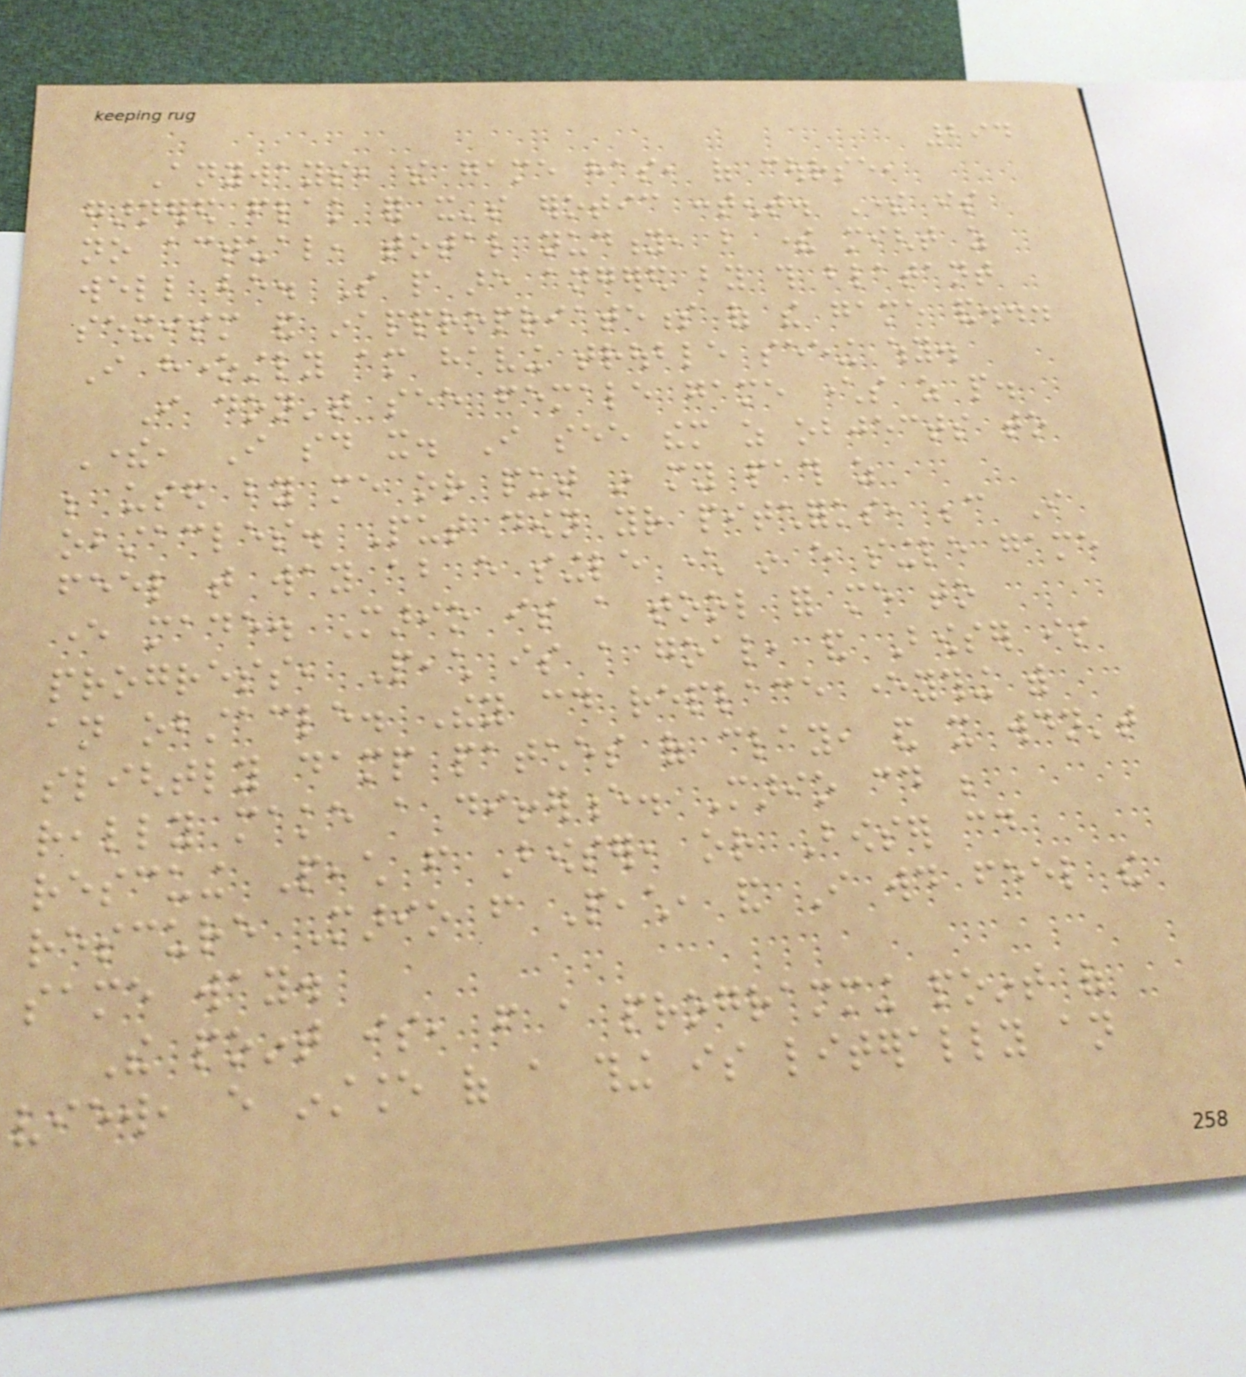294
Anyways, the game has, of course,
garnered flak for it's erotic content. There is
no actual, total nudity, but there might as
well be. So people are angered by this blatant
sexism and inappropriateness of the game and...
I honestly am having trouble seeing why.
I don't see female game characters as people.
There, I said it. I see them as objects to
be used by me or put in my path as
obstacles. Put down your pitchforks, because I
feel that way about every single character in every single game
ever made. Mario is a tool for me to
progress, Peach is a goal, and Bowser is
an obstacle. They could replace everything with
slightly damp patches of clay, and it wouldn't
really make a difference. Mario could be
rescuing Peach from Bowser, or Bowser could
rescure Mario from Peach, and I would feel the
same way.
The point is, from a programming point of
view, every instance of a thing is literally an
